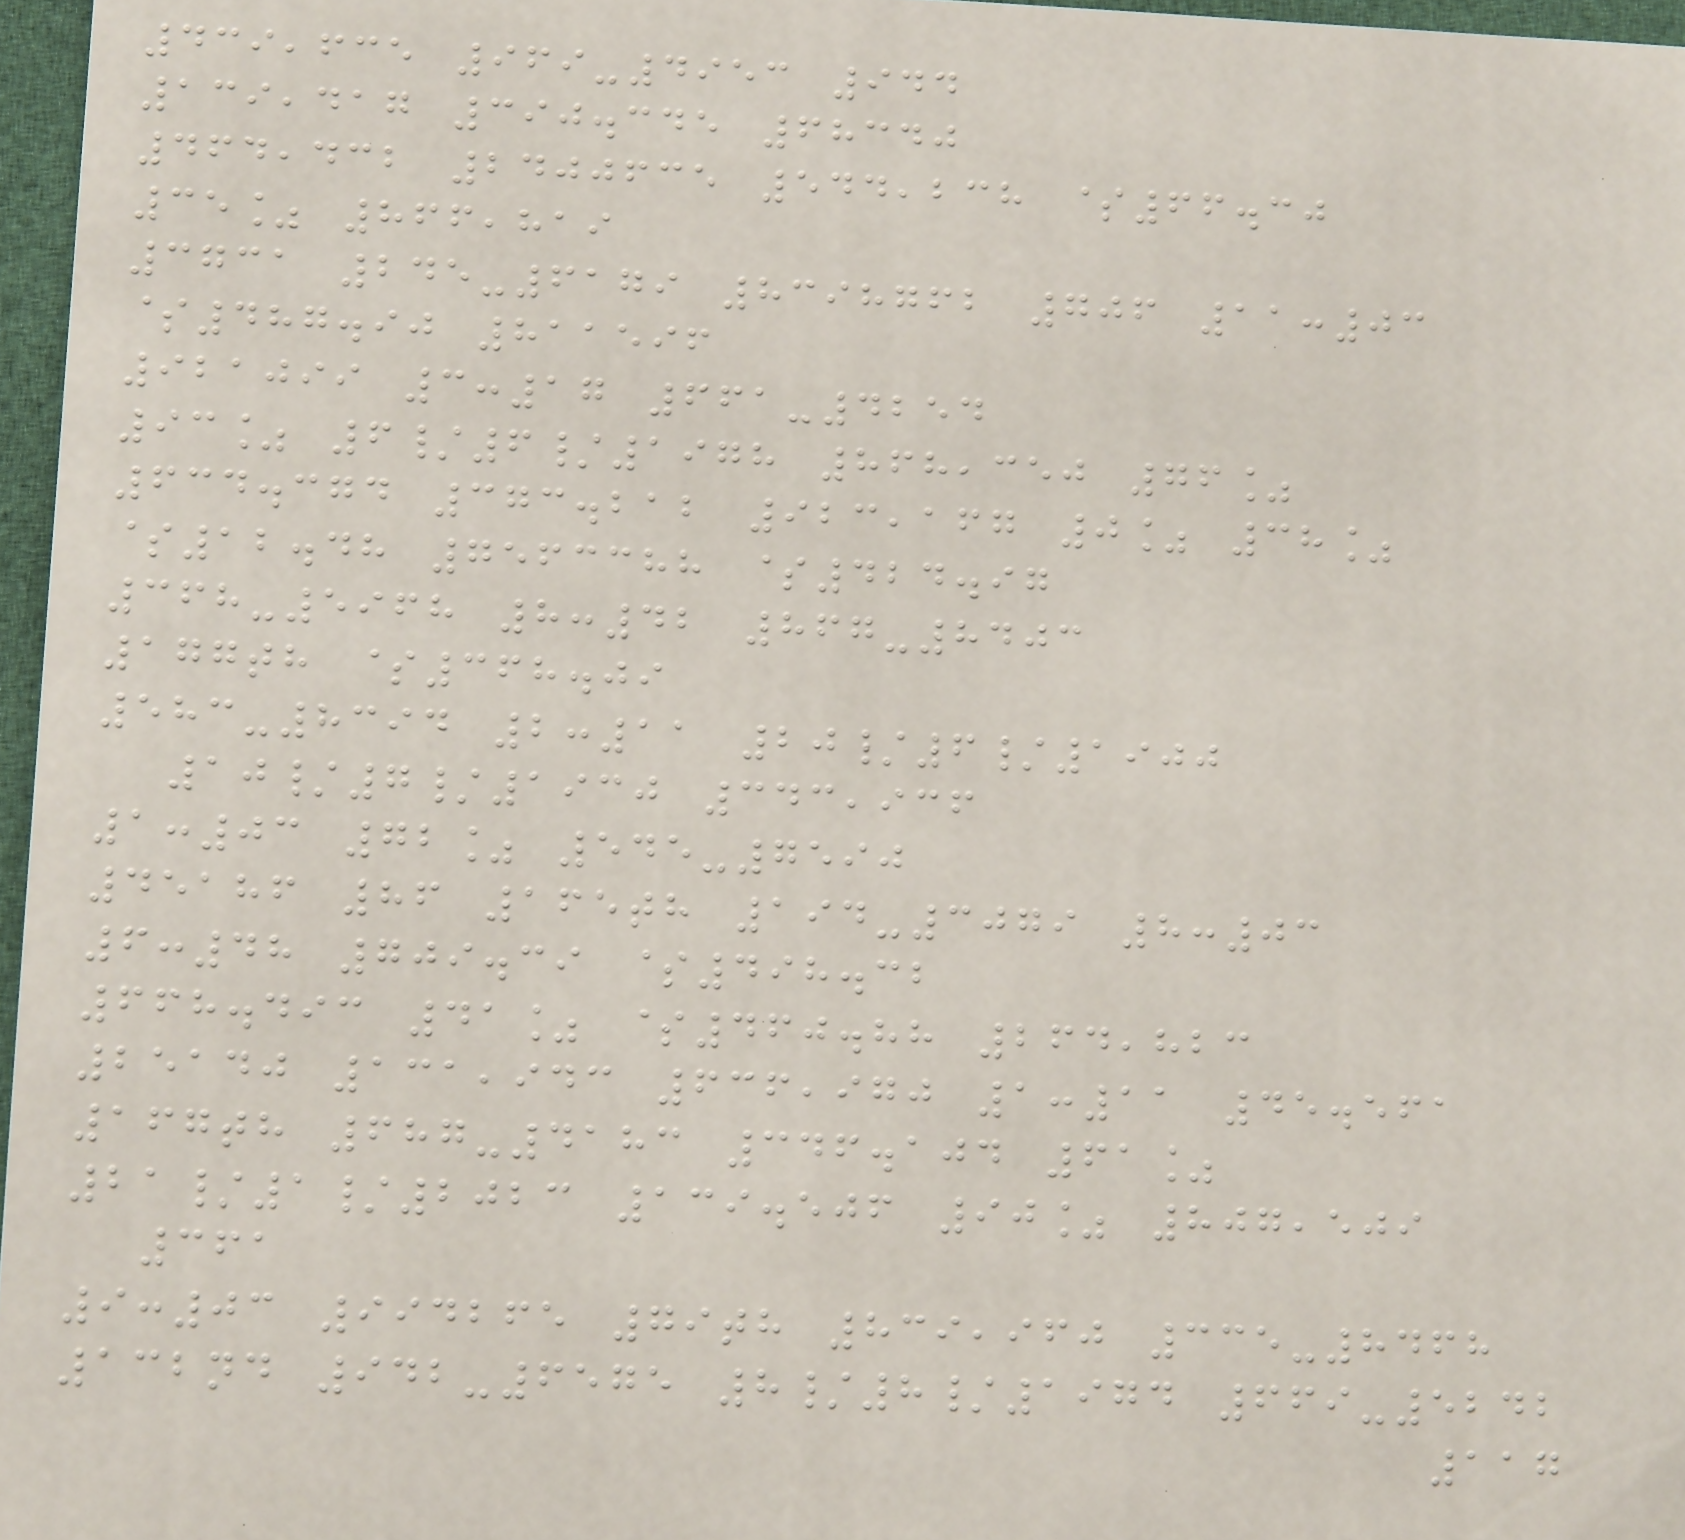439,635 969-4953 944
139,417 390.345 68340
464,432 2400635 544,238 $66.30
35% 866,819
3731 245-6179 8398762 706 11:03
$487.90 811596
921099 3:17 661-4254
93% 6/6/1978 868,350 76%
634.374 373.212 923,167 0% 38%
$12.48 7563388 $424.97
368-5968 8:42 867-8403
177th $368.09
583-8394 2:11 20/6/1900
10/7/1930 343,936
1:03 72% 545-7590
45186 86 165th 194-3079 8:03
6:48 709.39 $498.32
668.493 41% $460.88 264,823
25140 131,943 636,970 1:11 45.561
167th 687-4183 346.104 61%
21/1/2023 139.506 90% 807,509
361
9:03 994265 79th 839,960 335-8468
132nd 942-6575 8/8/1974 669-5242
117
